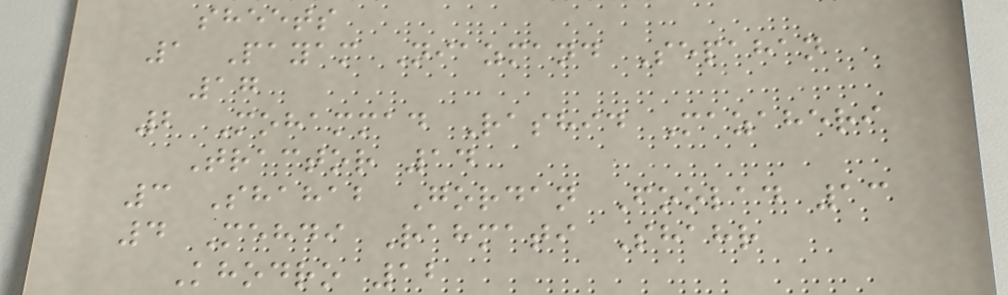sheets
1 Payam Niazmand Sepahan
17
2 Mohammad Rashid Mazaheri
Tractor 14
3 Shahab Gordan Foolad 13
4 Mehdi Rahmati Shahr
Khodro 12
